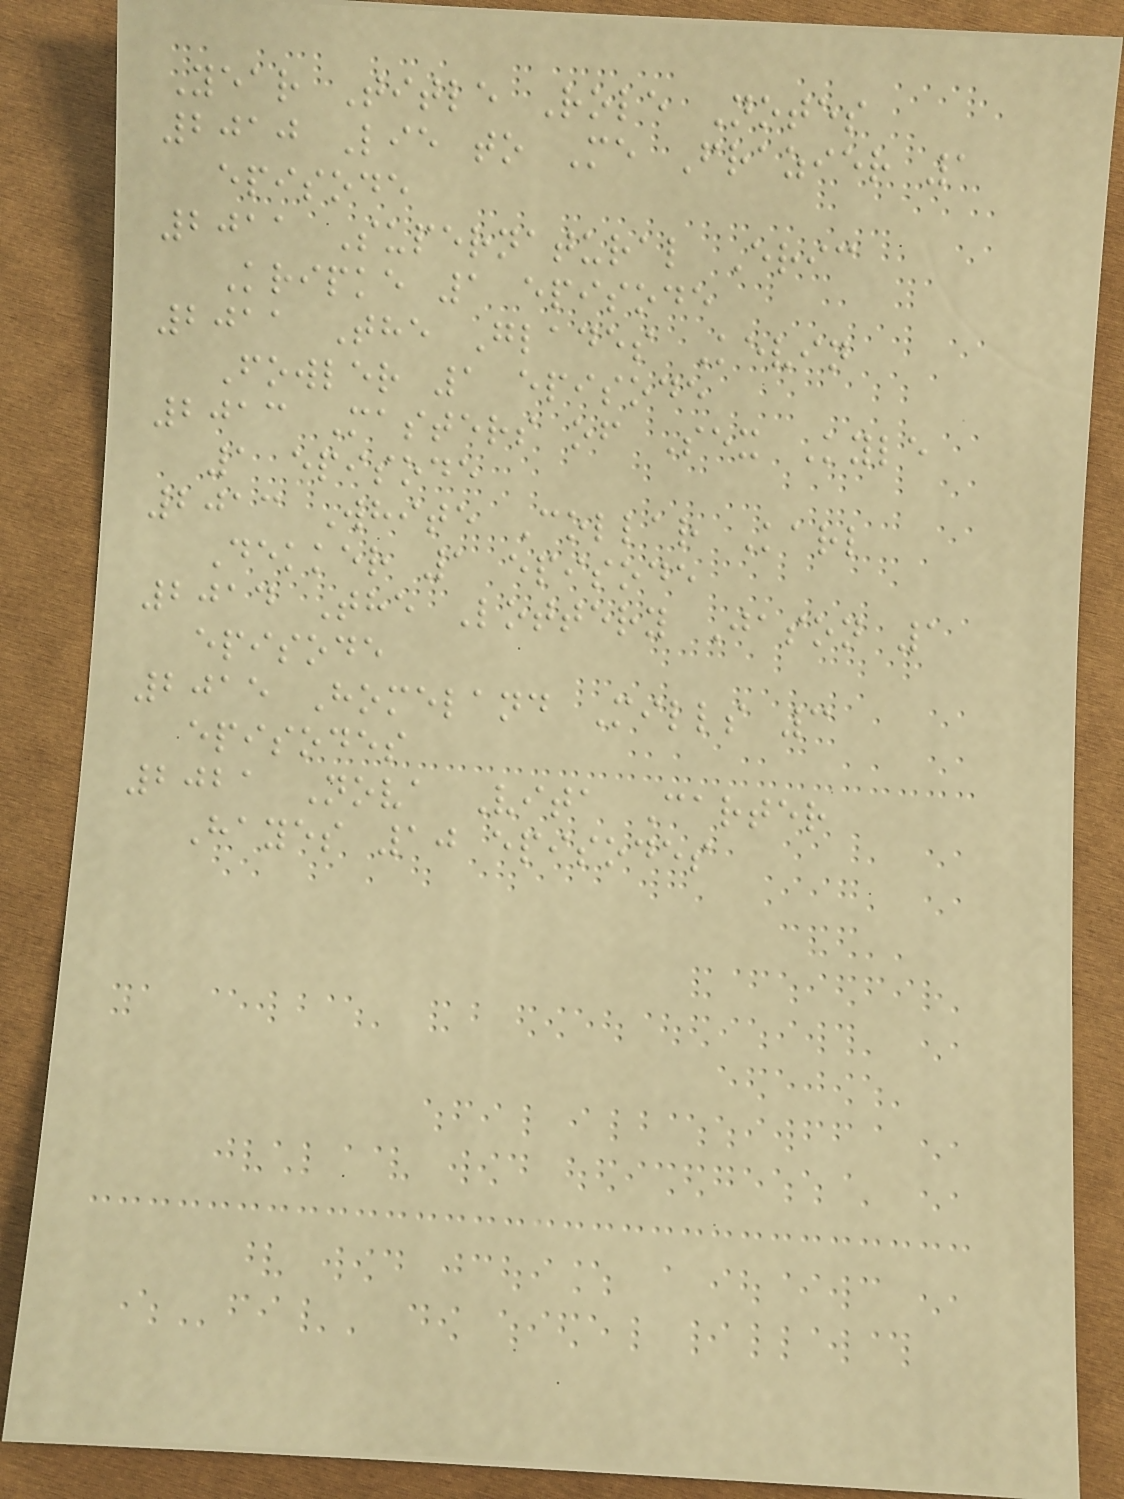Year Title Role Notes
2010 Lie to Me Frazier 1
episode
2011 Supernatural Eric
Kripke 1 episode
2011 The Glades Kevin
Fowler 1 episode
2013 Masters of Sex Kyle
1 episode
2013 White Collar Karl
Dekker 1 episode
2014 The Lottery Jason 1
episode
2015 Homeland Mills 3
episodes
2021 Nova Vita Carter
Hayes 10 episodes
